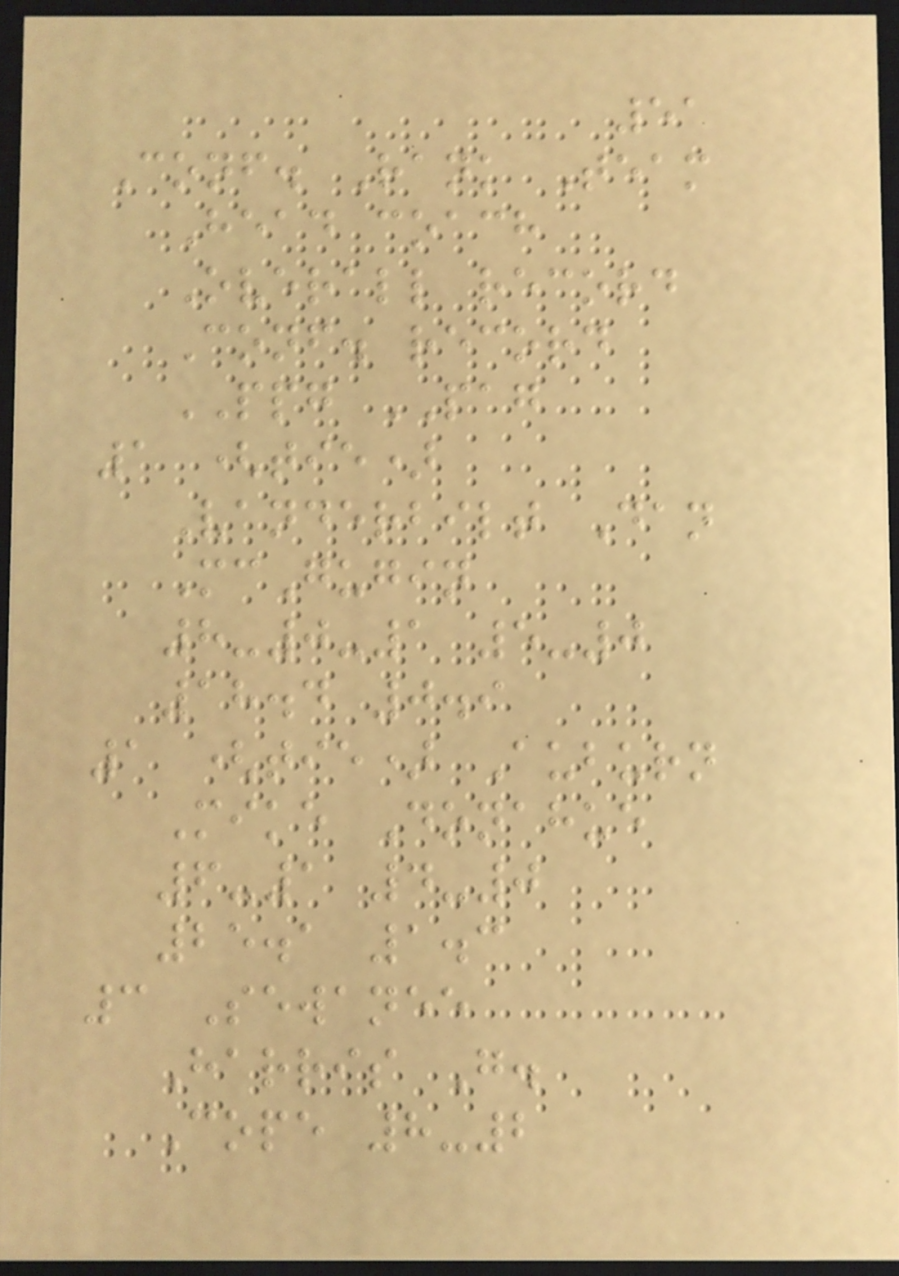51
Conf. Rank Team
Head coach
Overall record
Conf. record
PPG PAG
1 (tie)
Vanderbilt Dan
McGugin
8-0-1 5-0
18.4 0.9
1 (tie) Auburn
Mike Donahue
6-1 4-0
25.1 1.3
3 Sewanee
Harris G.
Cope 8-2
